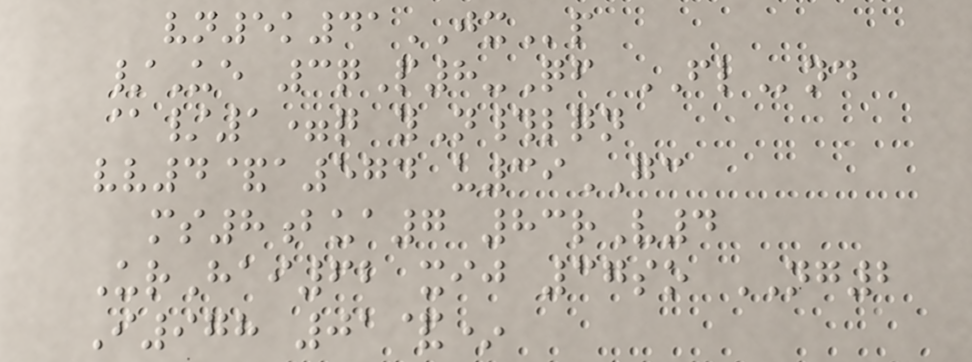vn5k41JXp
/Ue 3qP8-Qf FLnd
@/1=q yN#lqn
vv4&a574 u39GC
ms8bua7 83rV4
UrHai62 xij 37so NG2
I978 01&*
